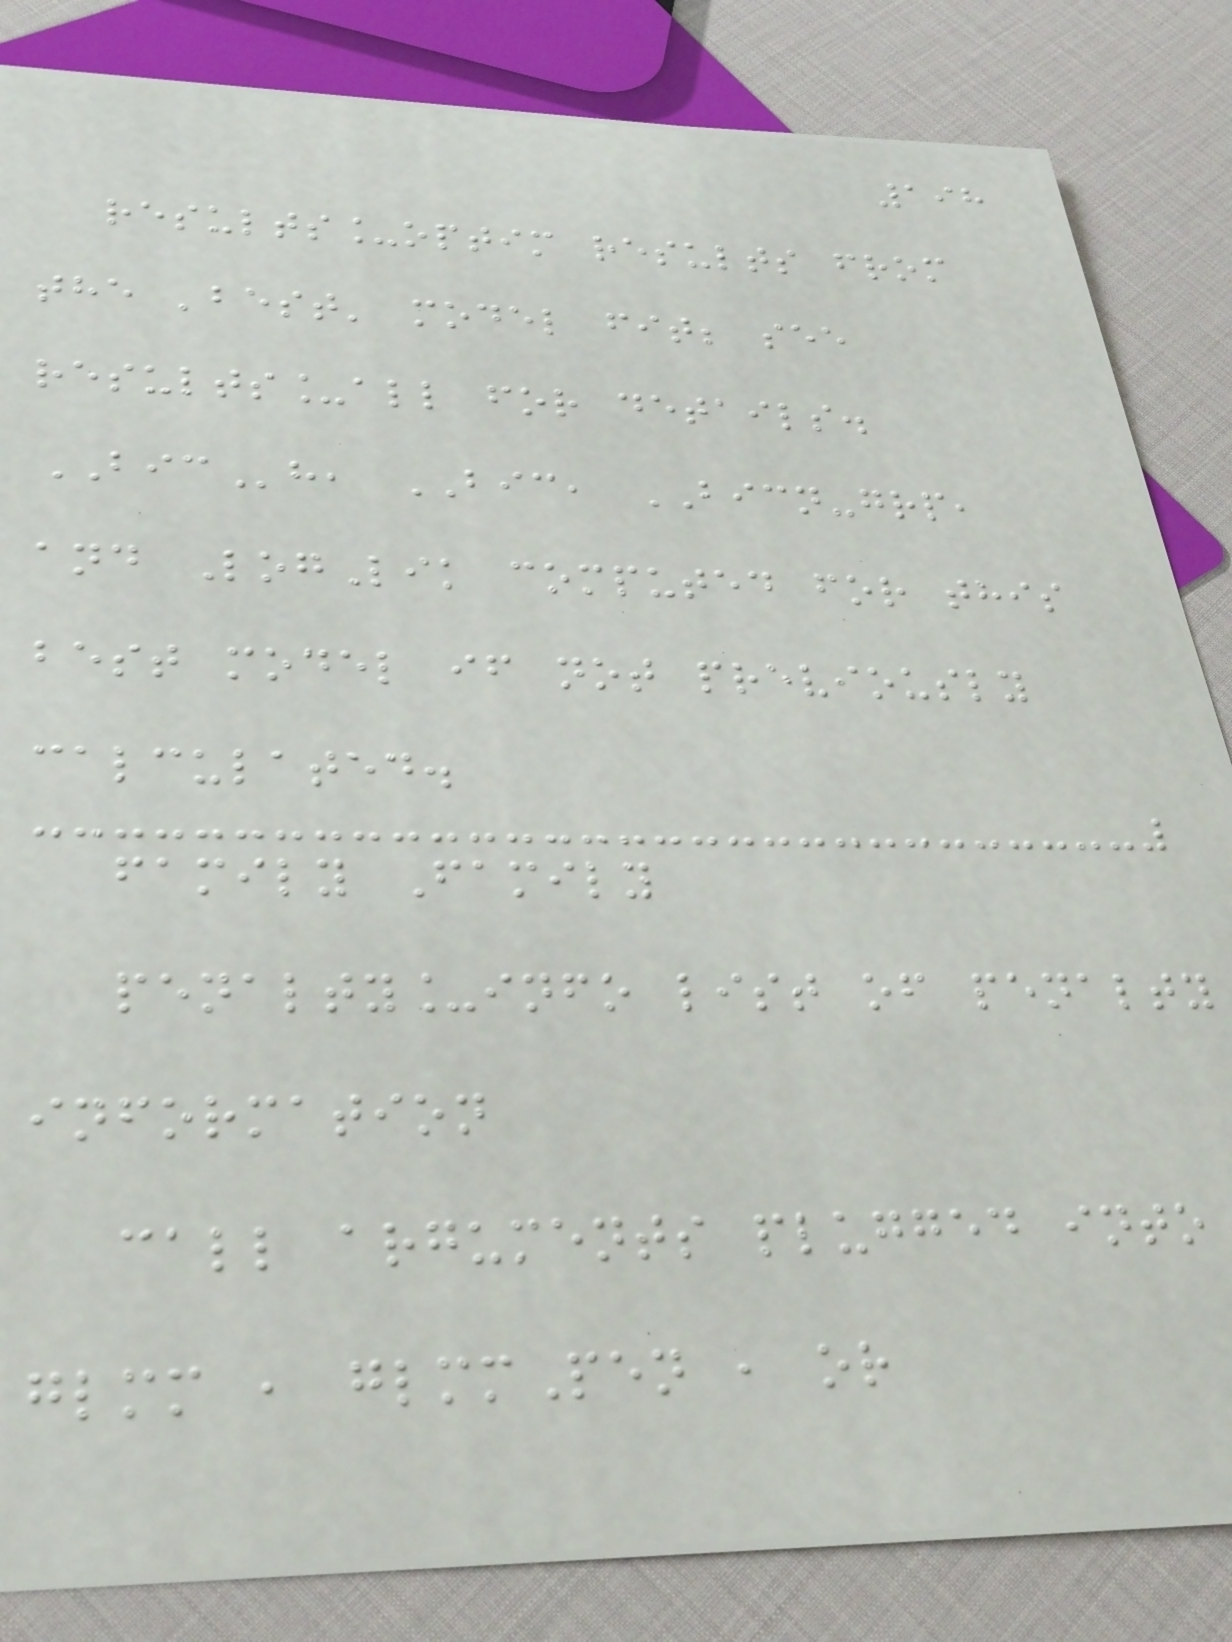198
results_optim results from
the 'best' model fit; see
results_all for details.
BICh, BIC, BICN-grp,
and LogLik computed for this
best model if not previously
calculated.
family Family
penalty_info list of penalty
information
call arguments plugged into
glmm , glmmPen , or
